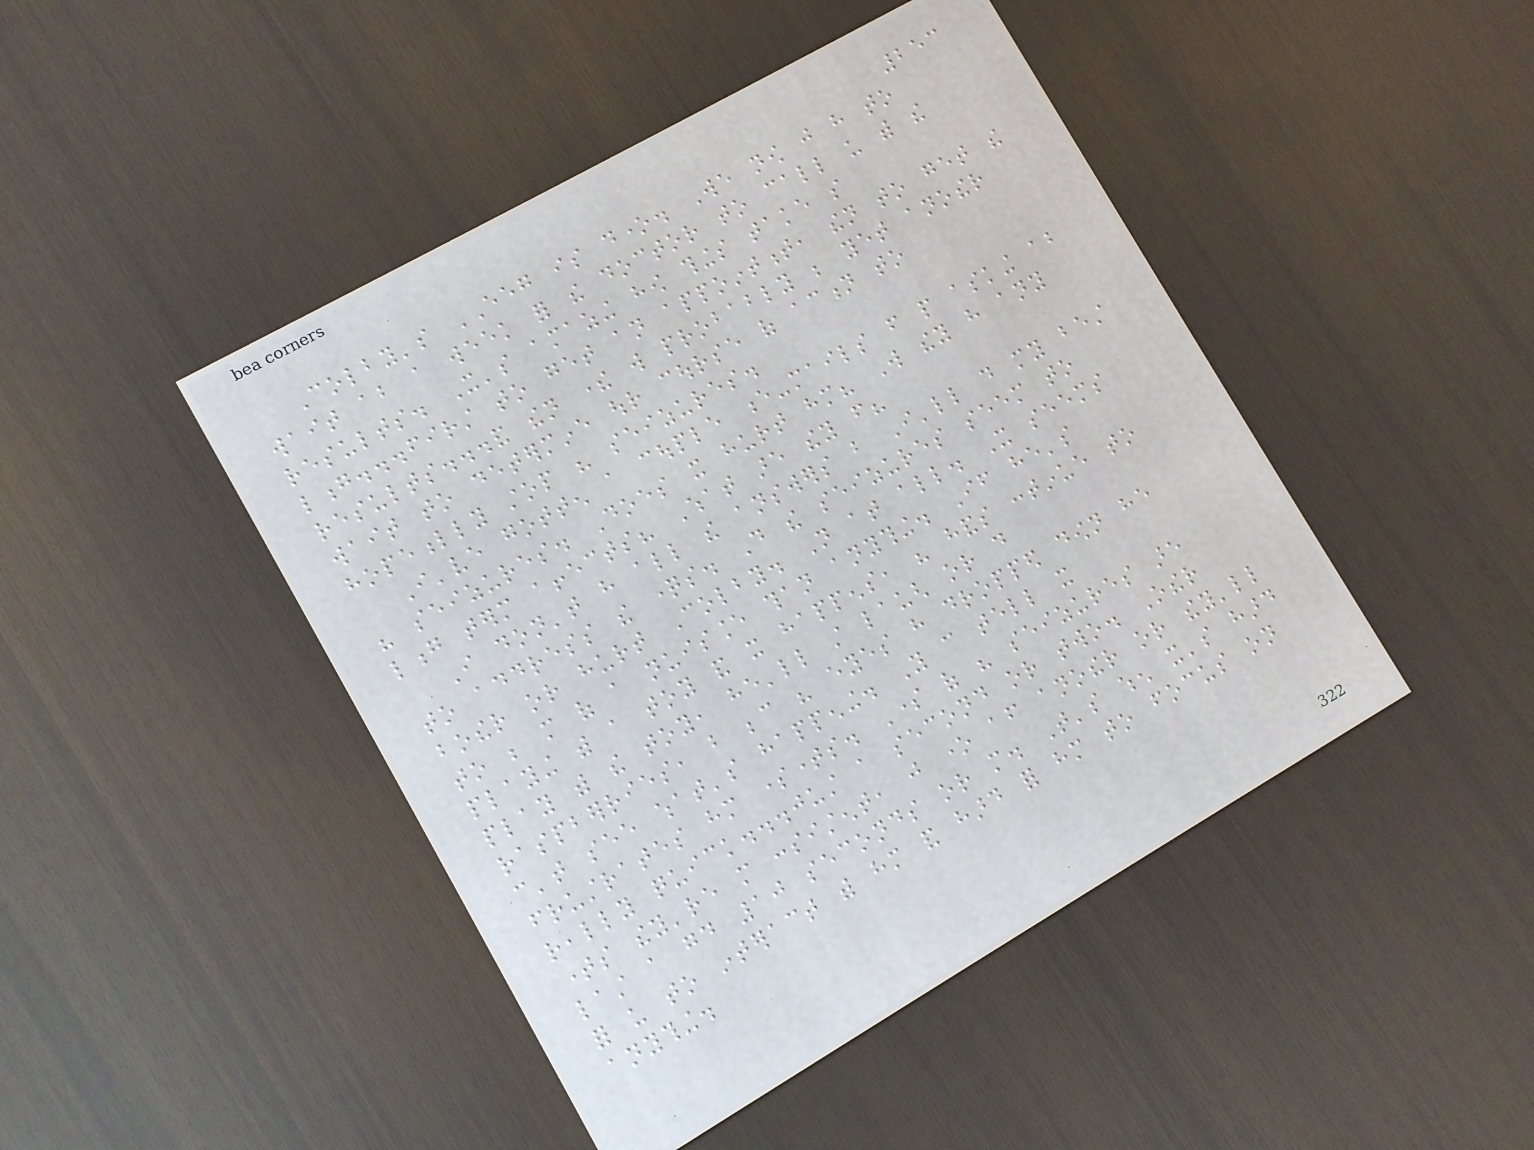253
Colby's EEG is done. We now just have to
wait about a week for the doctor to call us with the
results. It's amazing how things take so
long...first to get an appointment, then to get the
results...and then there will probably be yet another
wait to determine our course of action to
hopefully stop his seizures.
I've gotten a couple e-mails from people asking about
his seizures. Does it hurt him? Will they have any
long term affects? What are they from?
I don't have all the answers but I'll do my best
to address the questions. Do the seizures seem to
bother or hurt Colby. Not at all. It seems
to be more of a nuisance than anything. If he's
playing with a toy and it happens, his hands continue to
play with the toy, he'll still laugh or do
raspberries, but because his eyes have dropped down he
can't see what's happening. You can tell it
frustrates him sometimes. Some of his seizures are
really quick...just a second or two. Other
times they're more consistent, just one after another or they'll
last a good 10 seconds or more. That's when it's hard
for us to interact with him and hard for him to focus on
anything.
